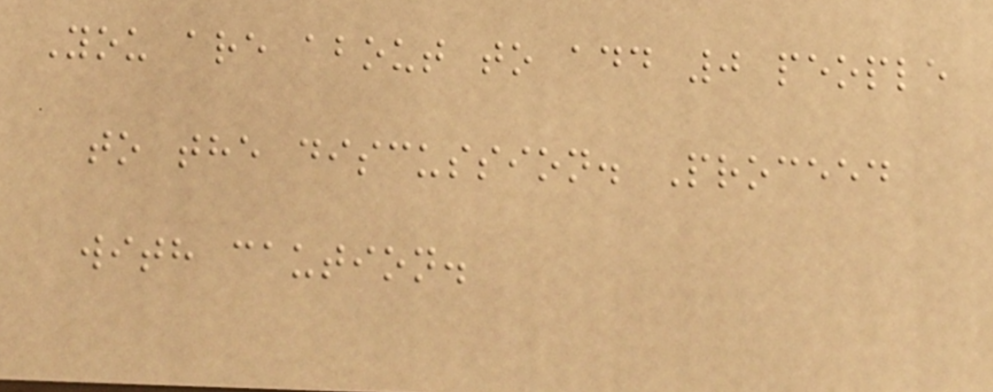You are about to add 0 people
to the discussion. Proceed
with caution.
